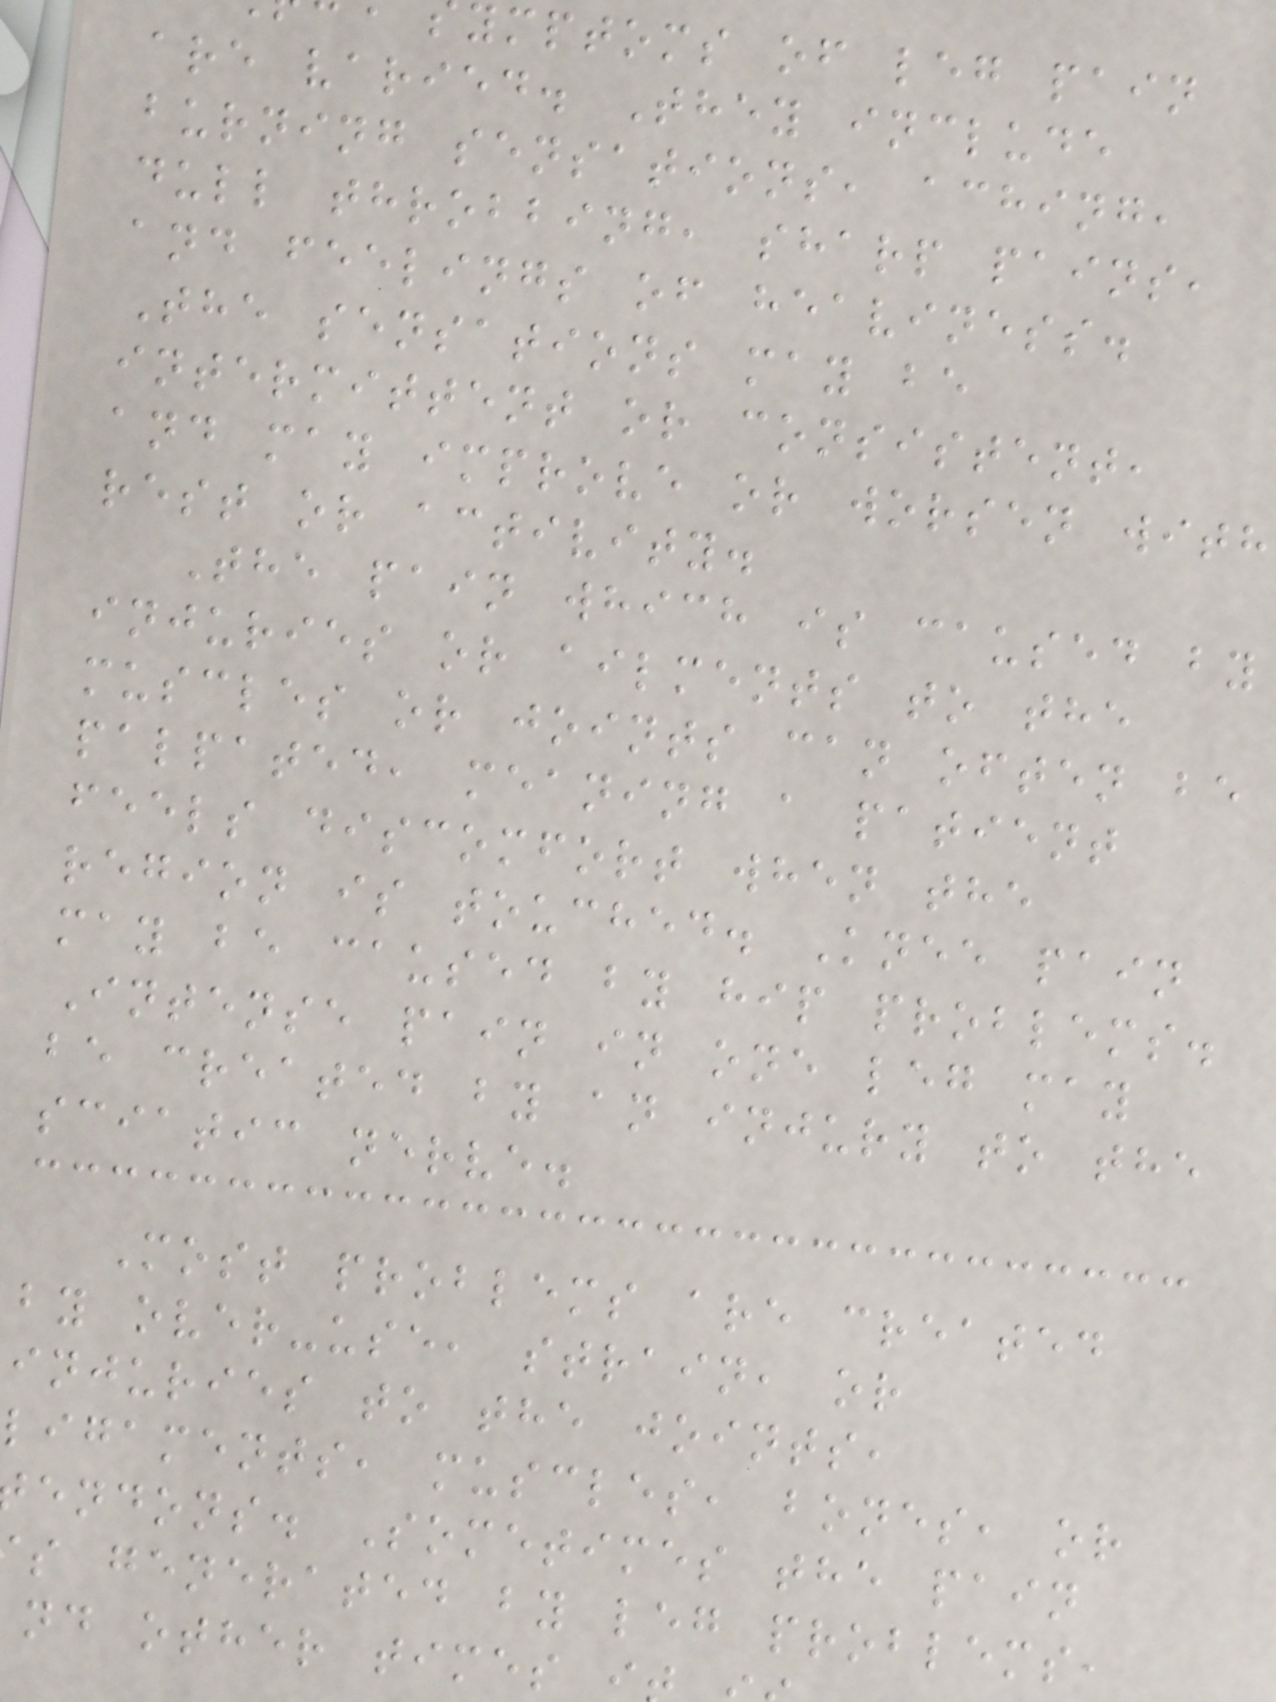ymptoms of leg pain
are varied. They include
burning sensations, aching,
dull throbbing, sharp pains,
and feelings of heaviness.
The sensations may be
intermittent or consistent,
and may improve or worsen with
rest or activity.
The pain which is caused by
injuries or ailments to the
muscles or joints can often be
palpated, meaning a patient
feels discomfort when the
region is touched. Knee pain
may be caused by hip problems.
Intense pain in one leg may
be created by an injury to the
sciatic nerve.
Most problems are created
by over-use, strain, or
injuries to the joints,
ligaments, muscles, bones, or
endons. Sometimes the pain
s generated by leg problems,
nd other times
